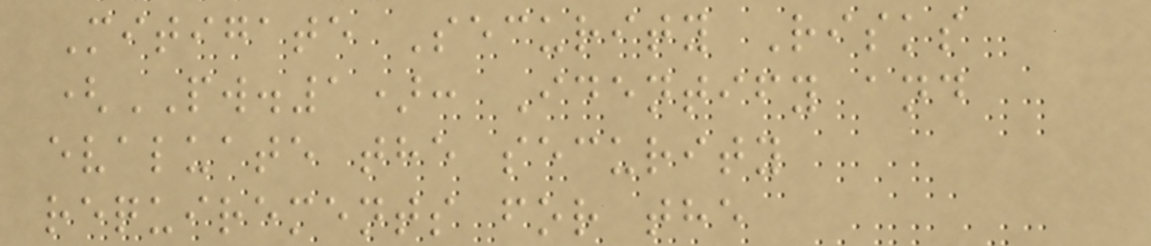Mitigate Security Risks
(PW.1): Identify and
evaluate the security
requirements for the
